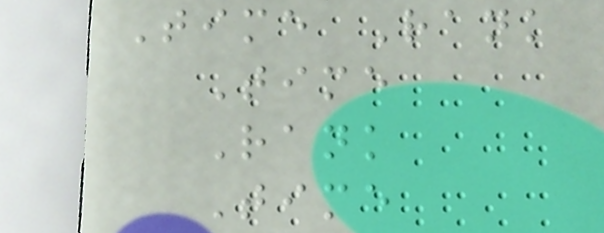Time Rank
Time
Rank
Time
